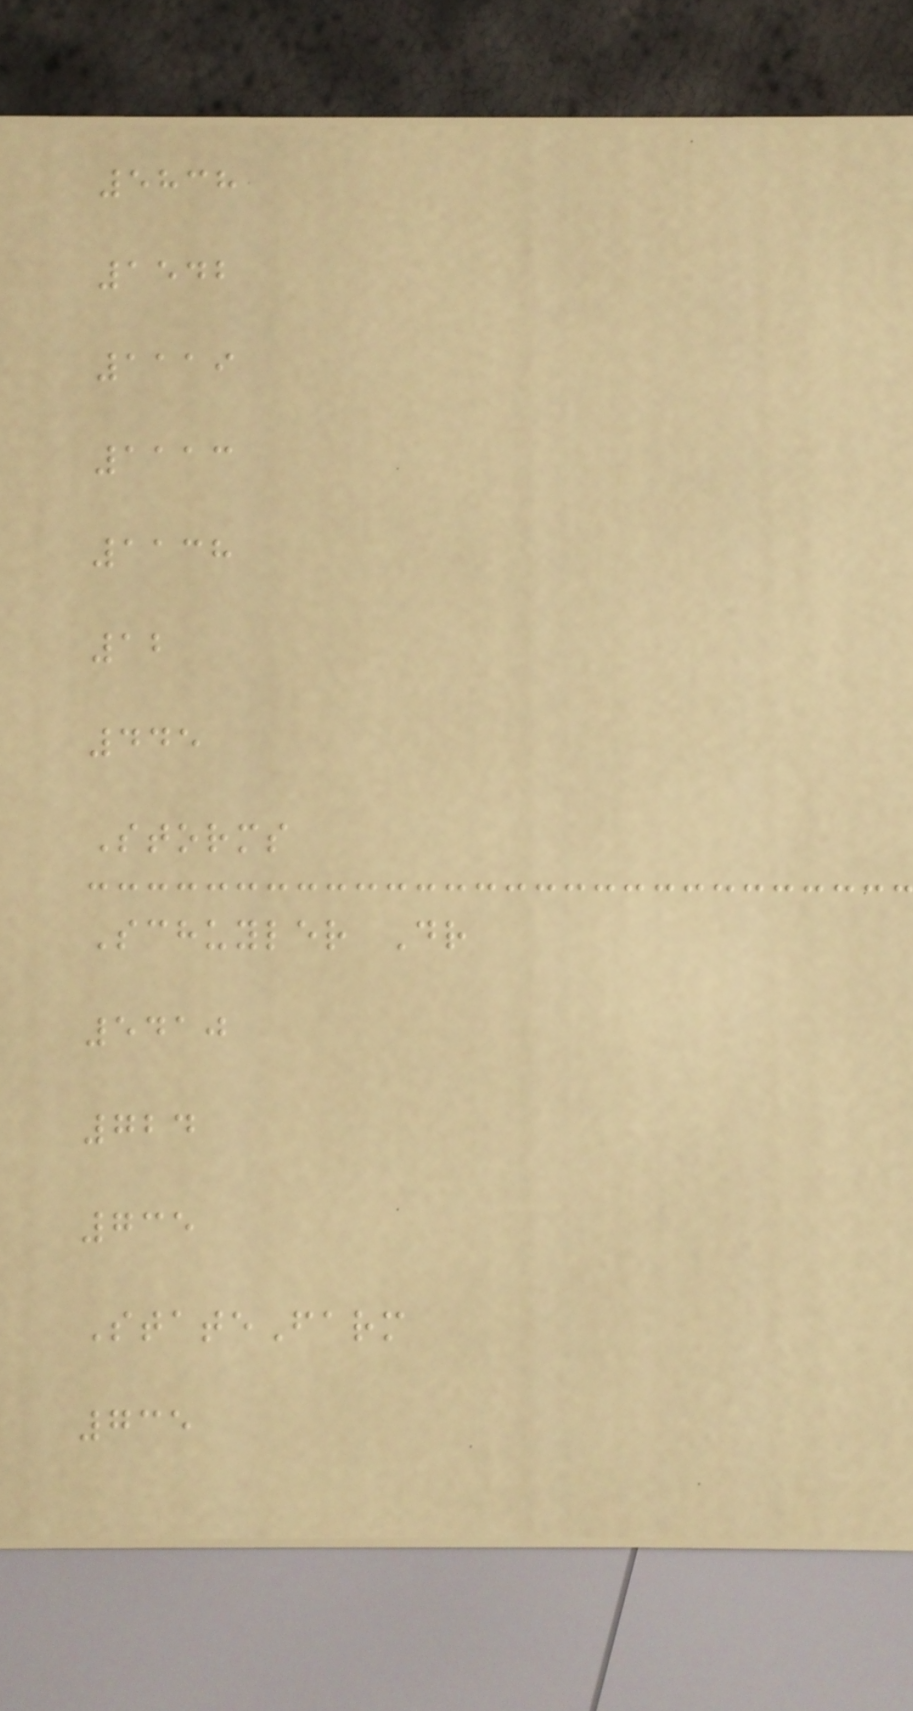5838
1542
1119
1113
1138
12
445
Storms
Schuyler Dr
5410
724
735
StateFarm
735
